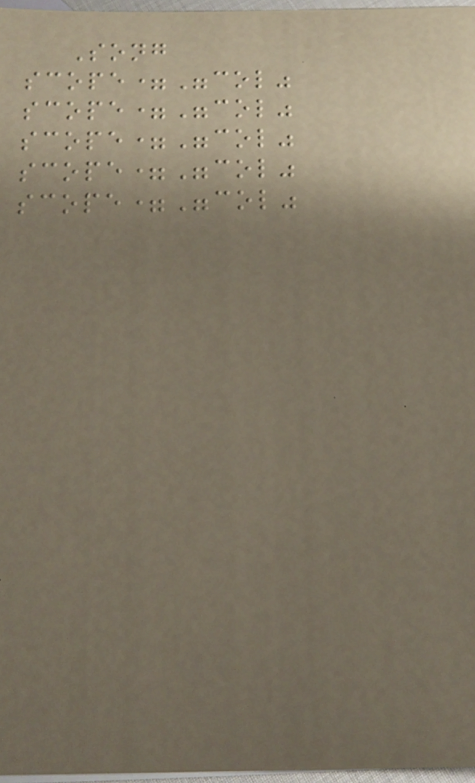Song
scope="col"
scope="col"
scope="col"
scope="col"
scope="col"
